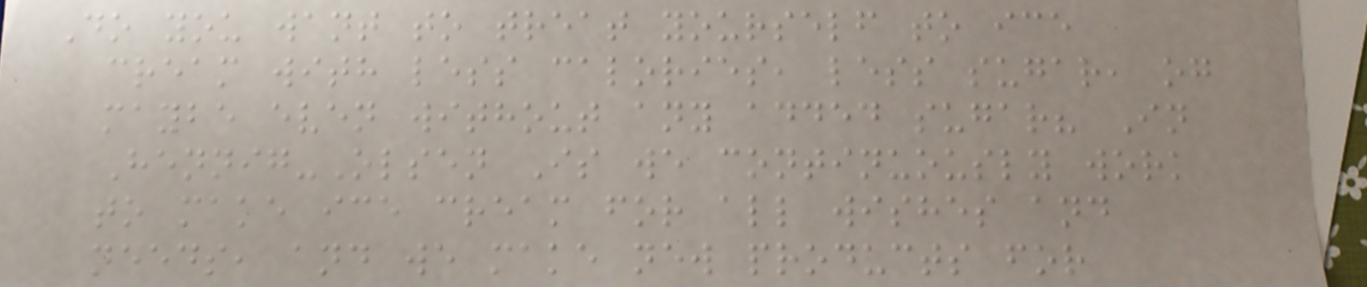Do you want to treat yourself to ice
cream with less calories, less sugar, og
maybe even without any added sugar? In
Hennig-Olsen Is we continuously work
to make ice cream for all wishes and
needs, and we make new products for
